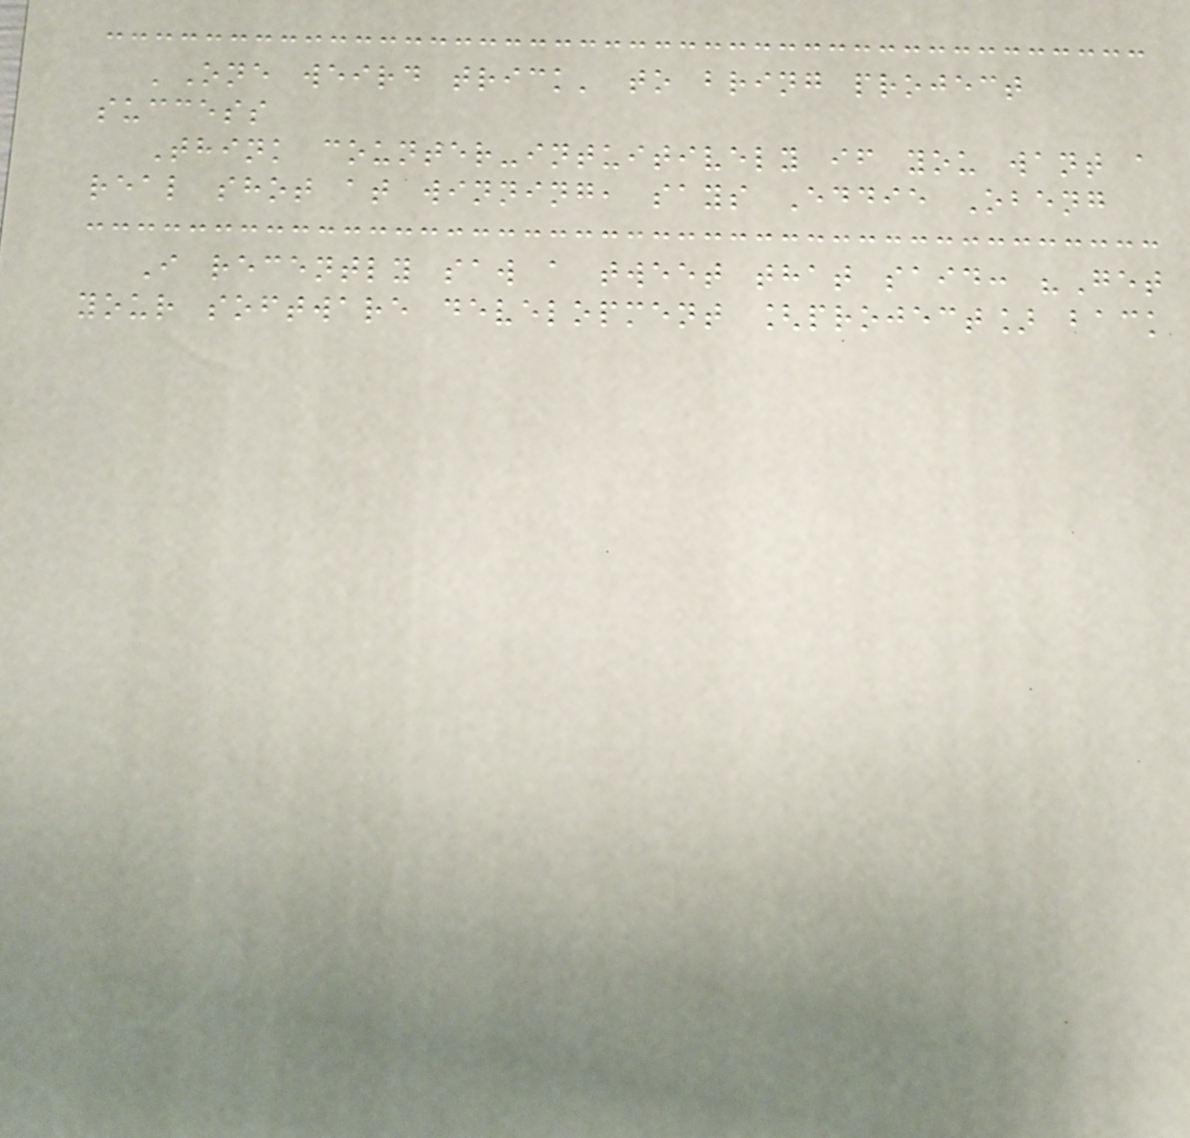'One weird trick' to bring project
success
Think counter-intuitively if you want a
real shot at winning, says Eddie Obeng
I recently saw a tweet that said: "Get
your software development [project] back
